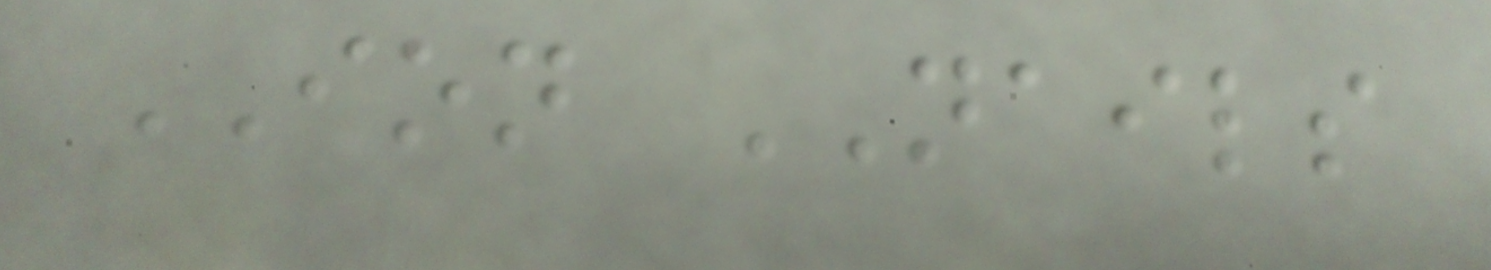ION NAILS
